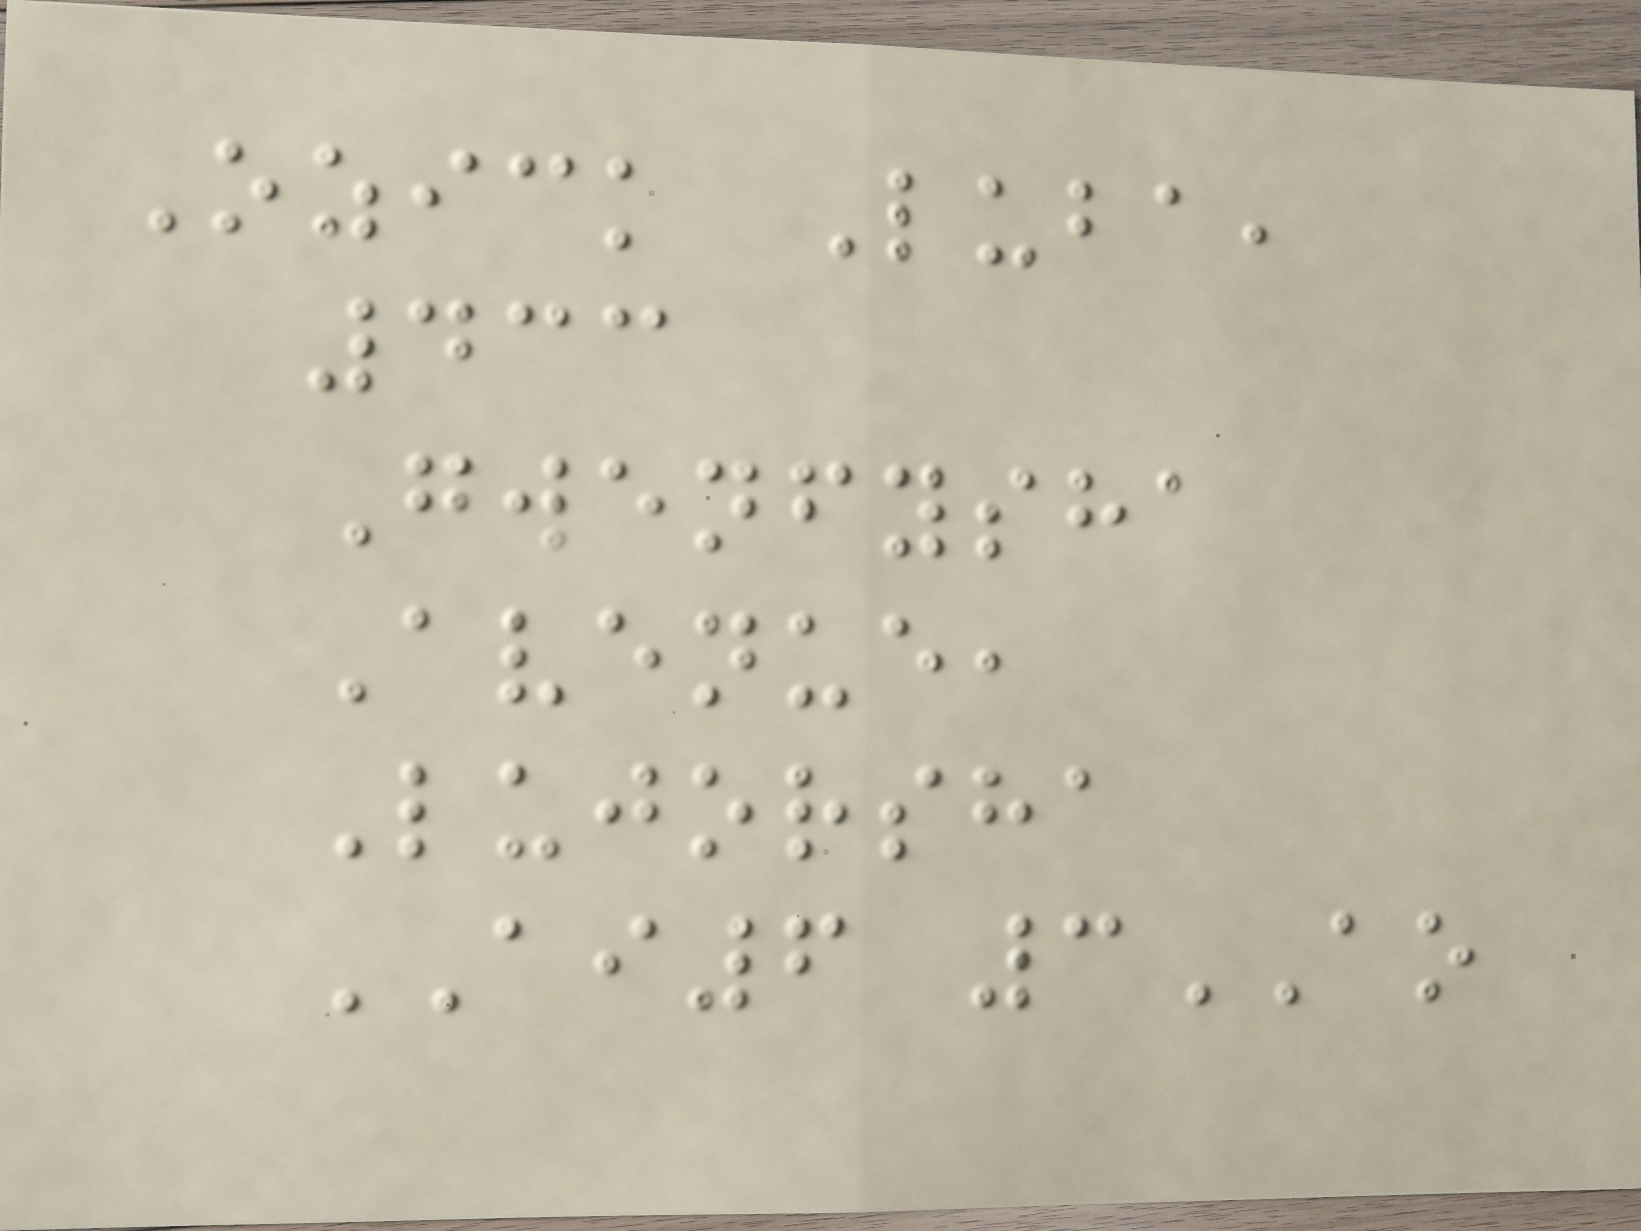Ozick Luba,
433
Gwenfysha
Avenue,
Lujorsha
AI6 3AO
